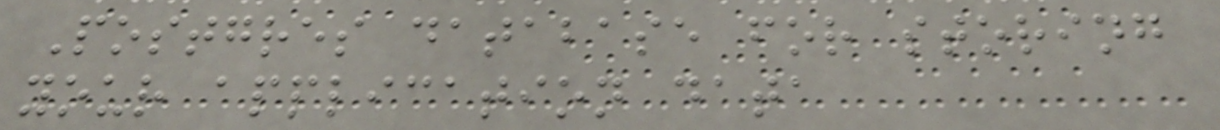Postgres database for storing
your application data
